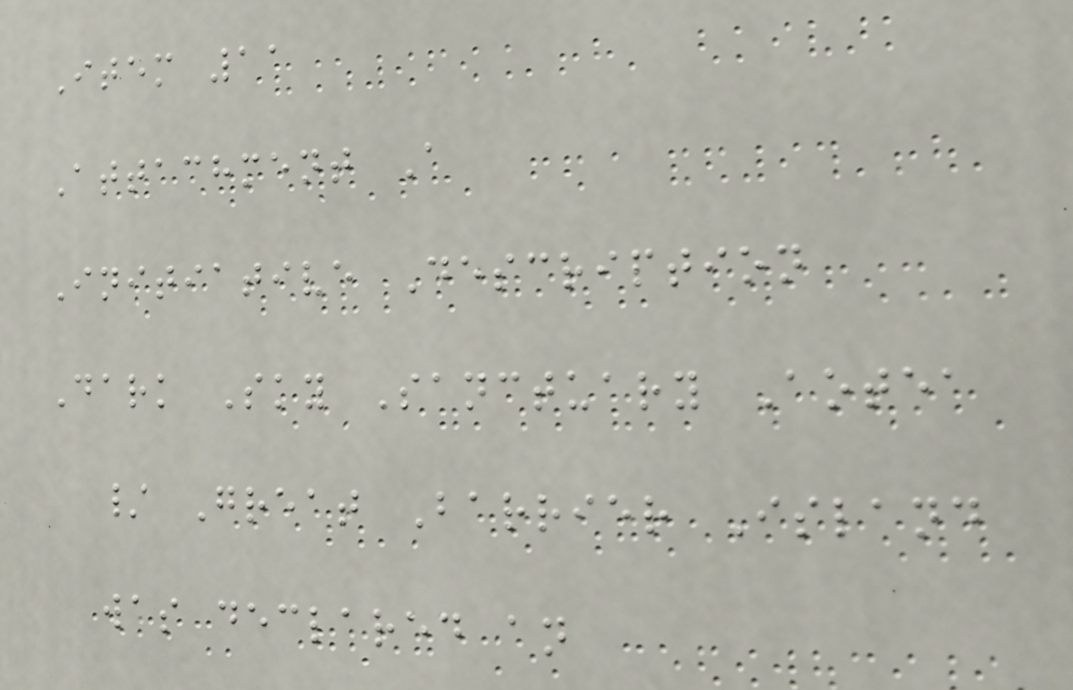Item 11
Attachment A
Initiative Description
Dark Sky Sanctuary Aotea
/ Great Barrier Island
was declared an
